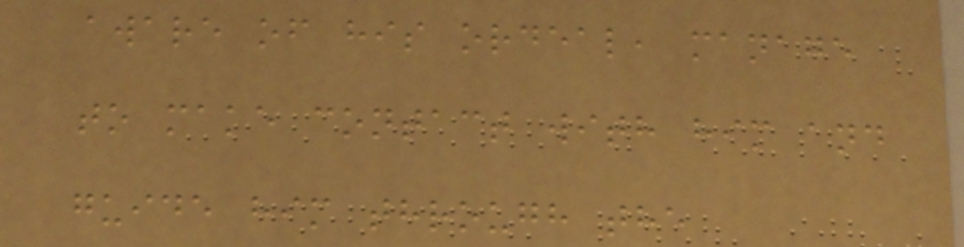aware of his ordeal, manage
to make contact with him and
guide him through the
